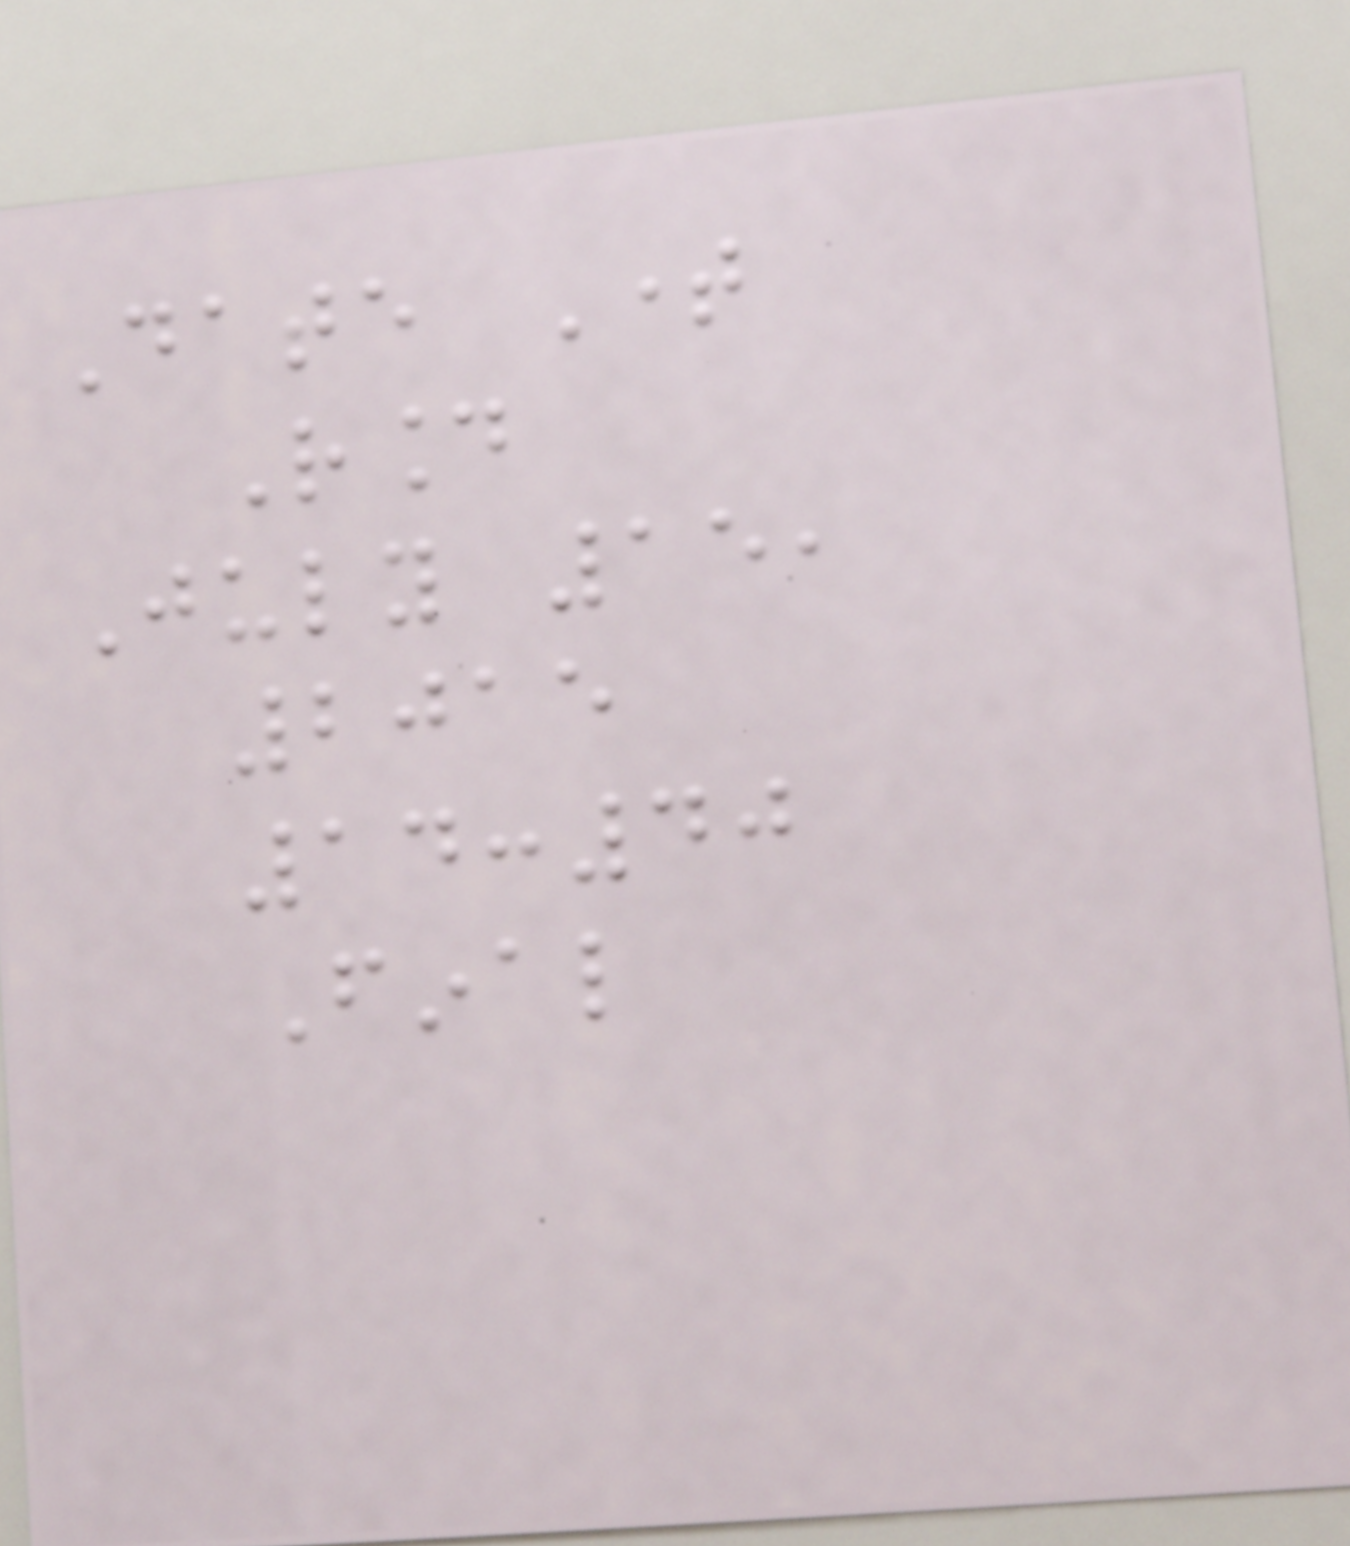Date Time
Round
July 15,
2015
14:40
Final
